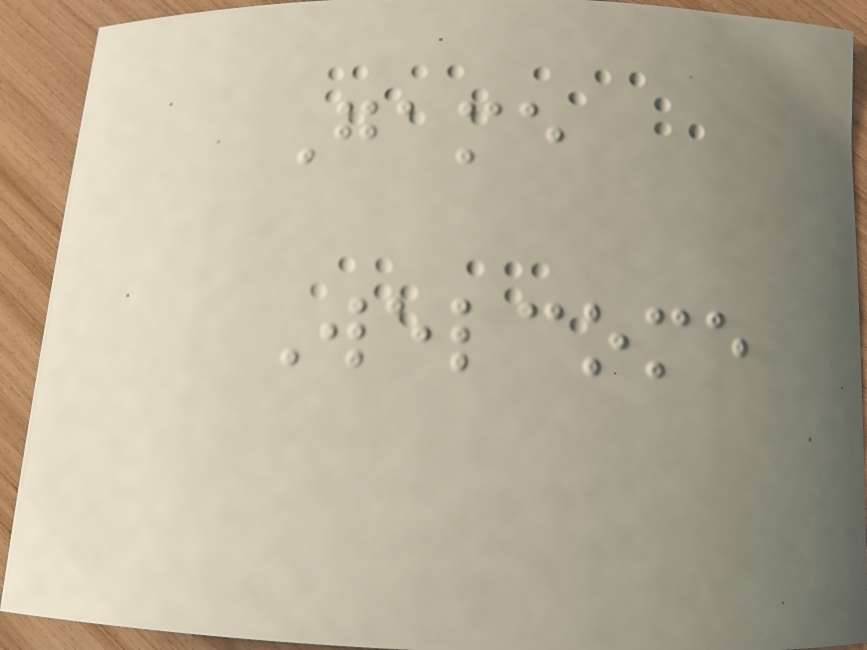Game
Welcome
